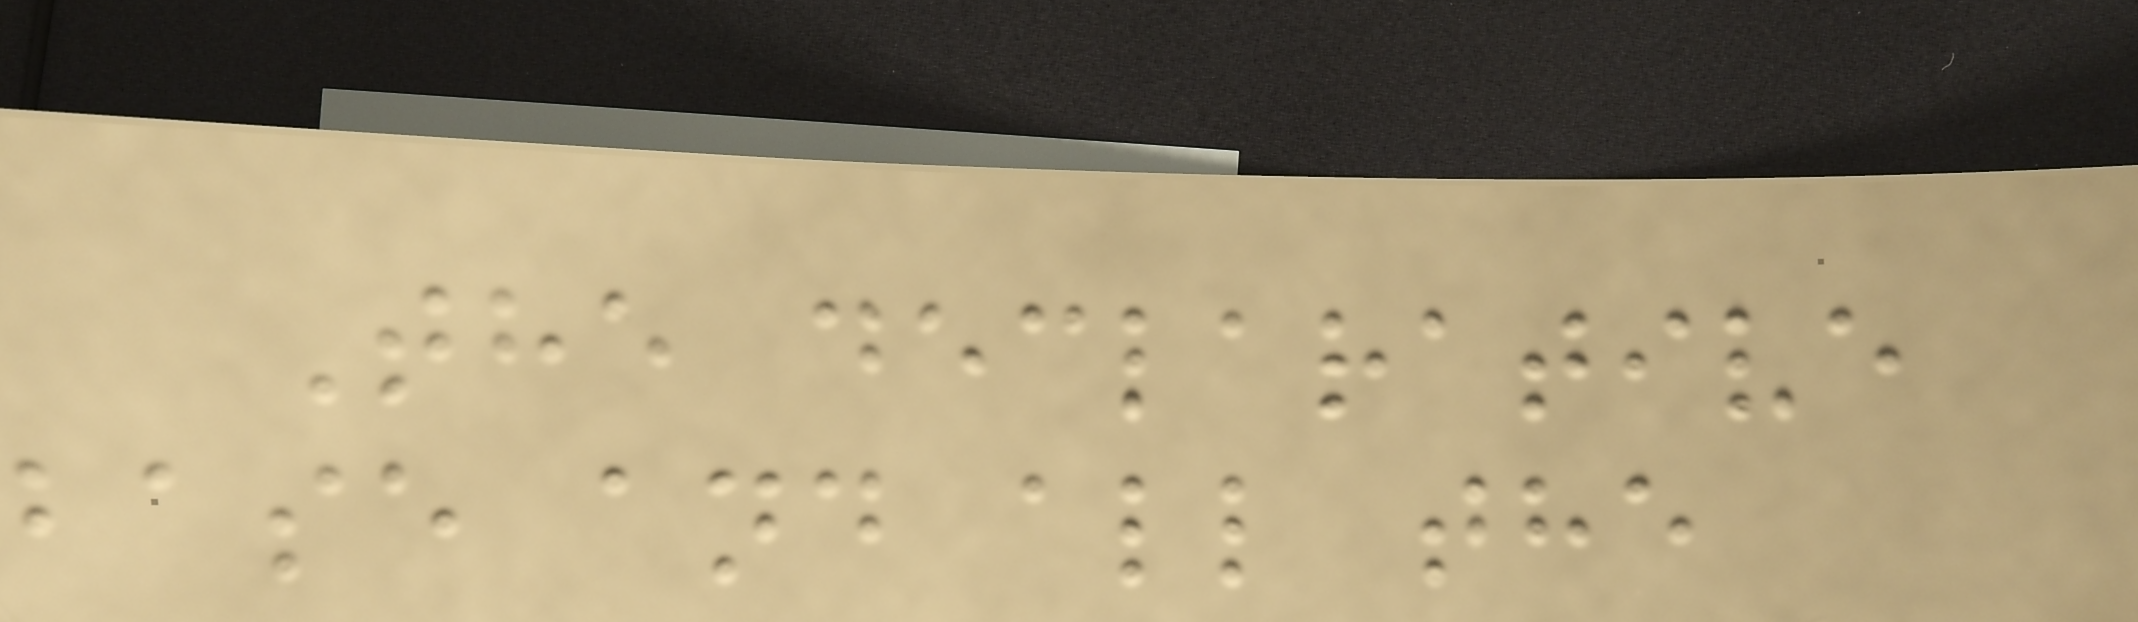The declarative
base and all the
